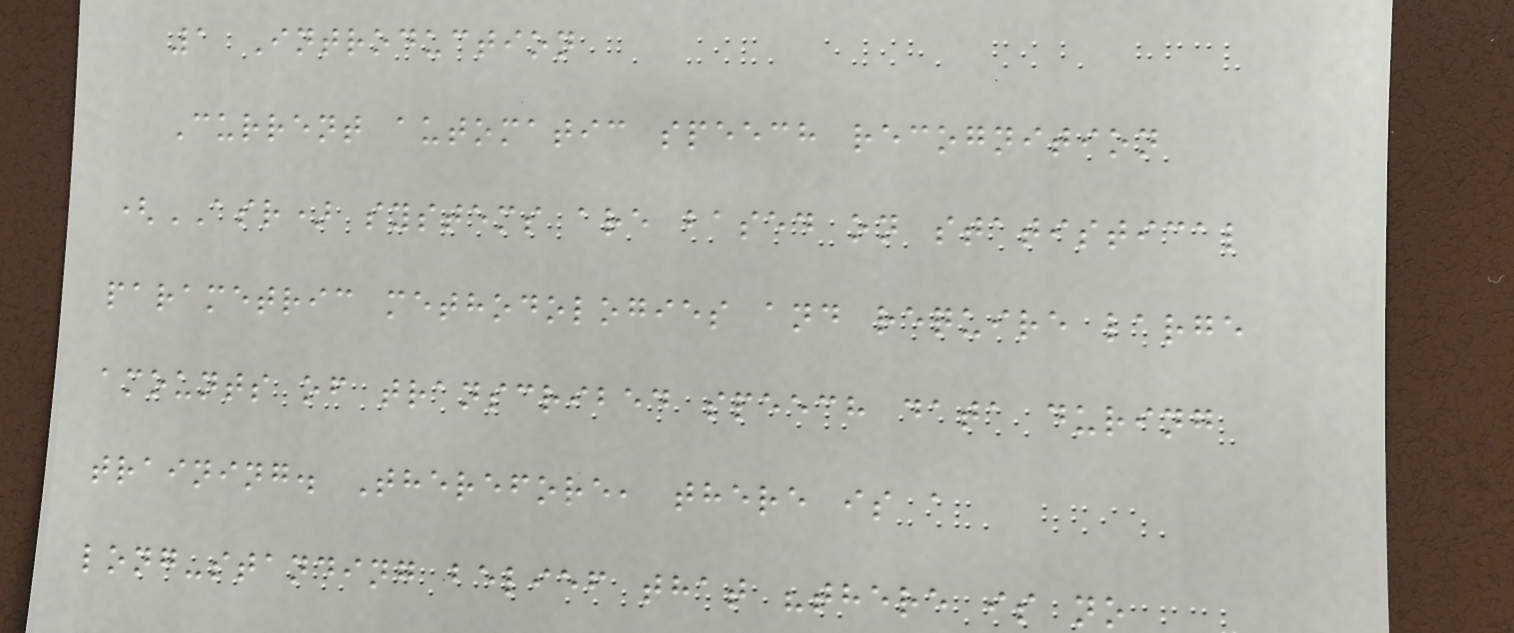1 Introduction
Current automatic speech recognition
(ASR) systems are based on statistical
parametric methodologies and require large
amounts of transcribed speech data during
training. Therefore, there is a
long-standing belief that "there is no
